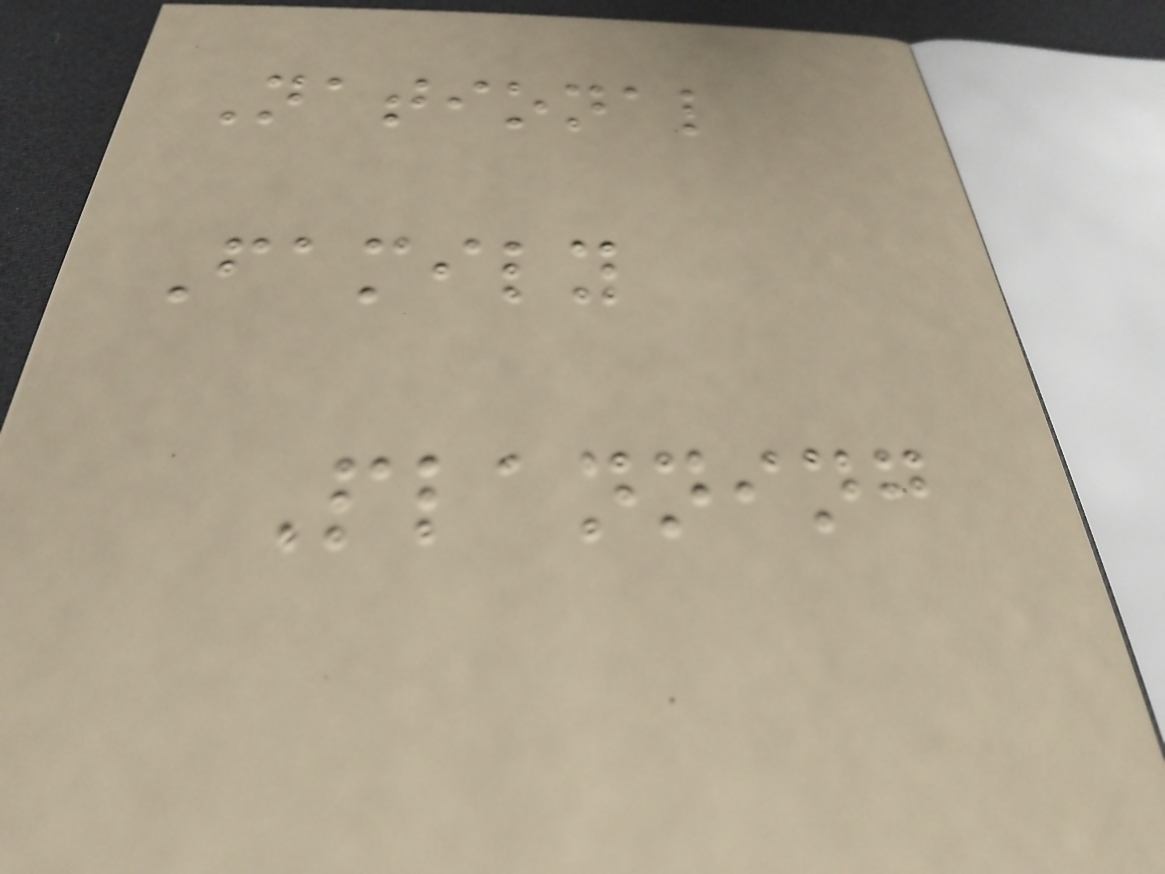National
Family
Planning
